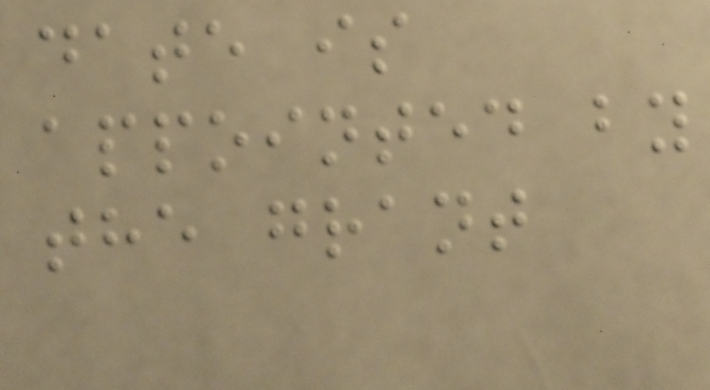date is
appointed by
the grant
